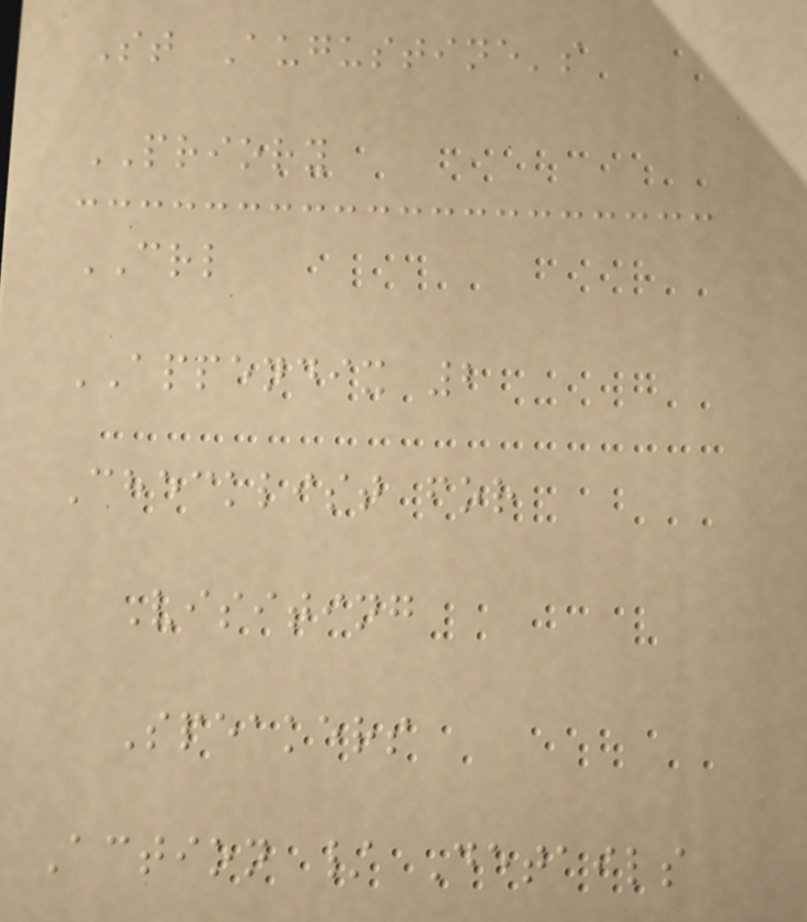St Augustine's
PRIORY
CRL
APPENDIX 2
Checklist for
Visiting
Speakers
Action / Details
